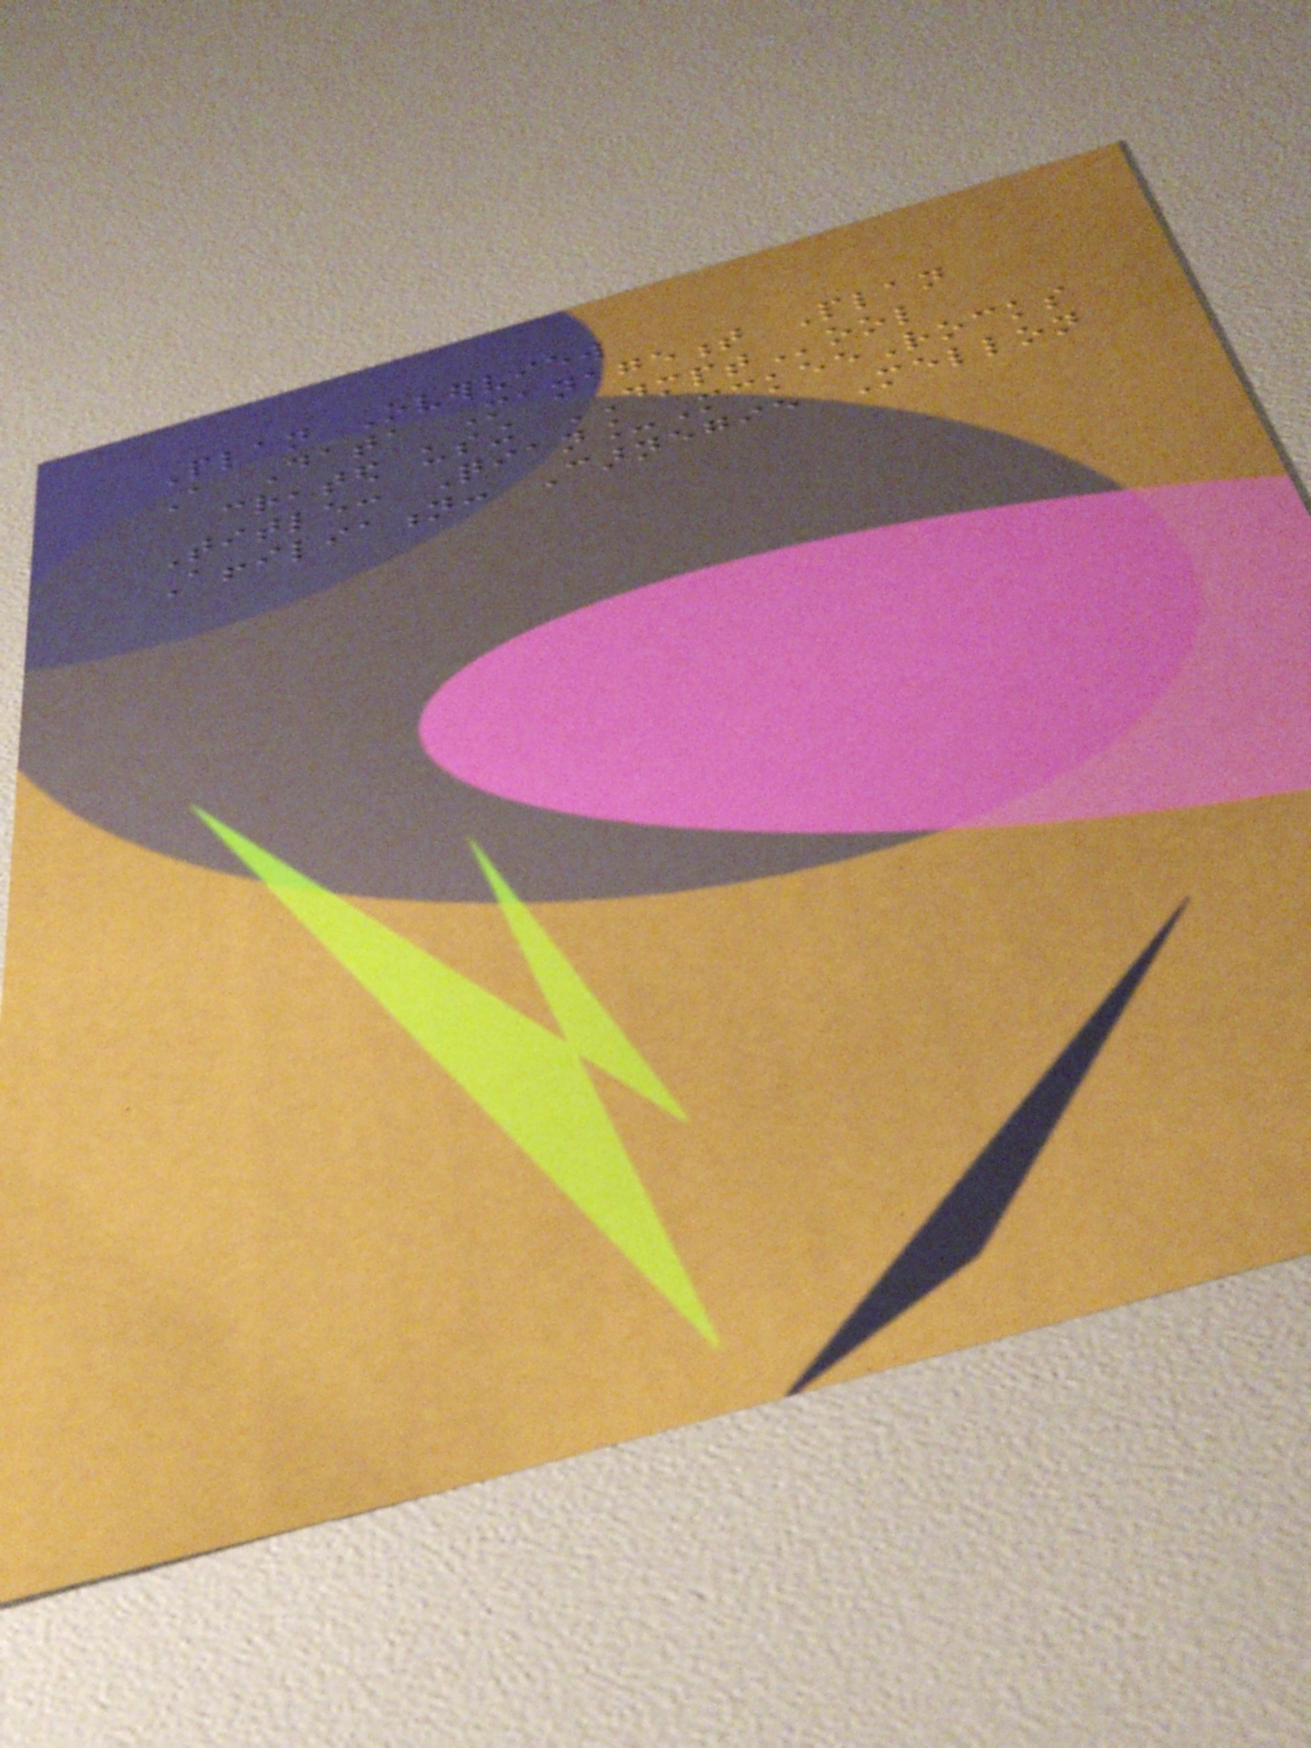Plan Overview
A Data Management Plan
created using DMPTool
Title: Qian_MckeeRocks
Affiliation: Carnegie Mellon
